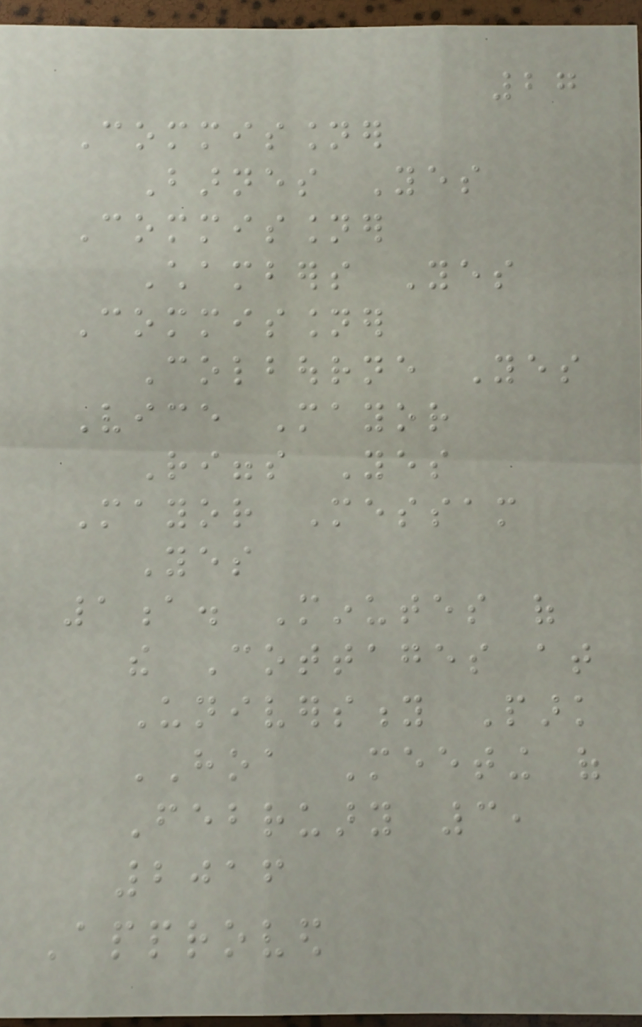27
Commissioner
Barnes Yes
Commissioner
Chambers Yes
Commissioner
Colbourne Yes
Vice Mayor
Riggs Yes
Mayor Messam
Yes
1a. Minutes of
the Cottages at
University Park
HOA Meeting of
February 3,
2016
Approved
